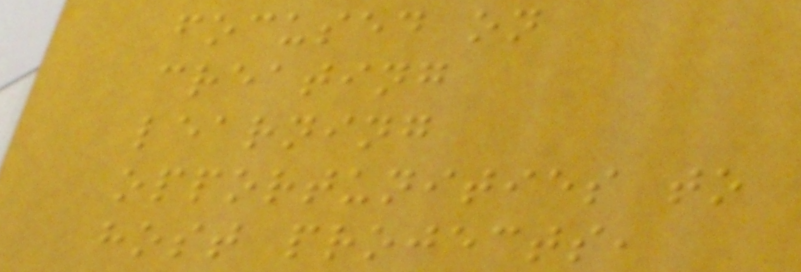focused on
creating
learning
opportunities to
host projects,
